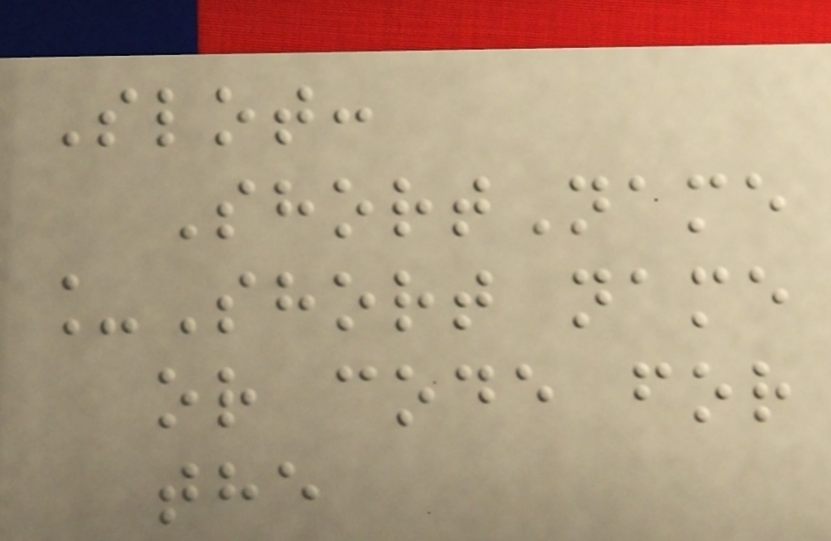Slot:
ShortName
_Short name
or code for
the
